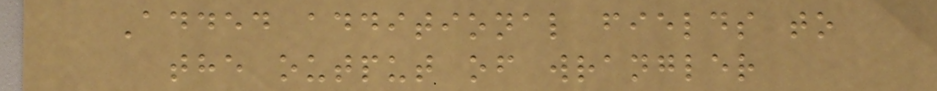Added additional fields to
the output of wrangler
